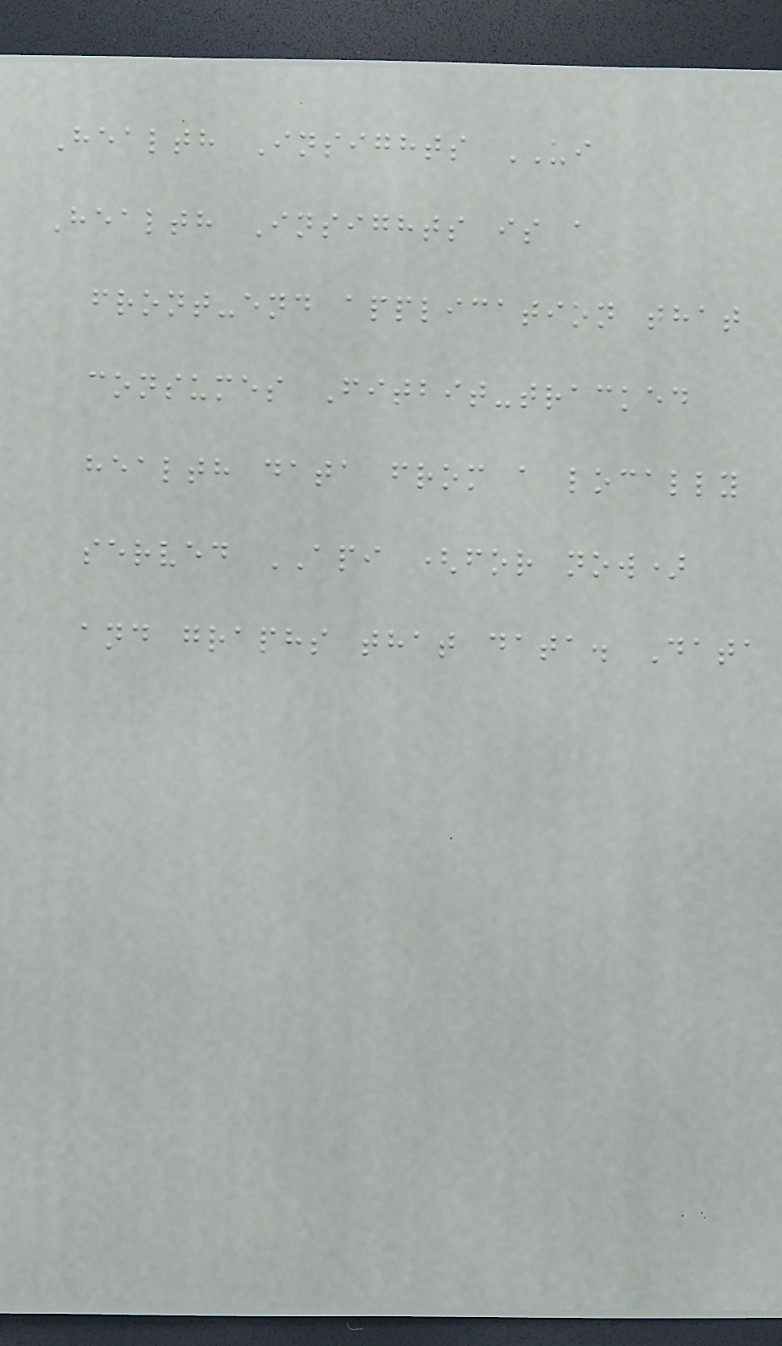Health Insights UI
Health Insights is a
front-end application that
consumes Fitbit-tracked
health data from a locally
served API (for now)
and graphs that data. Data
